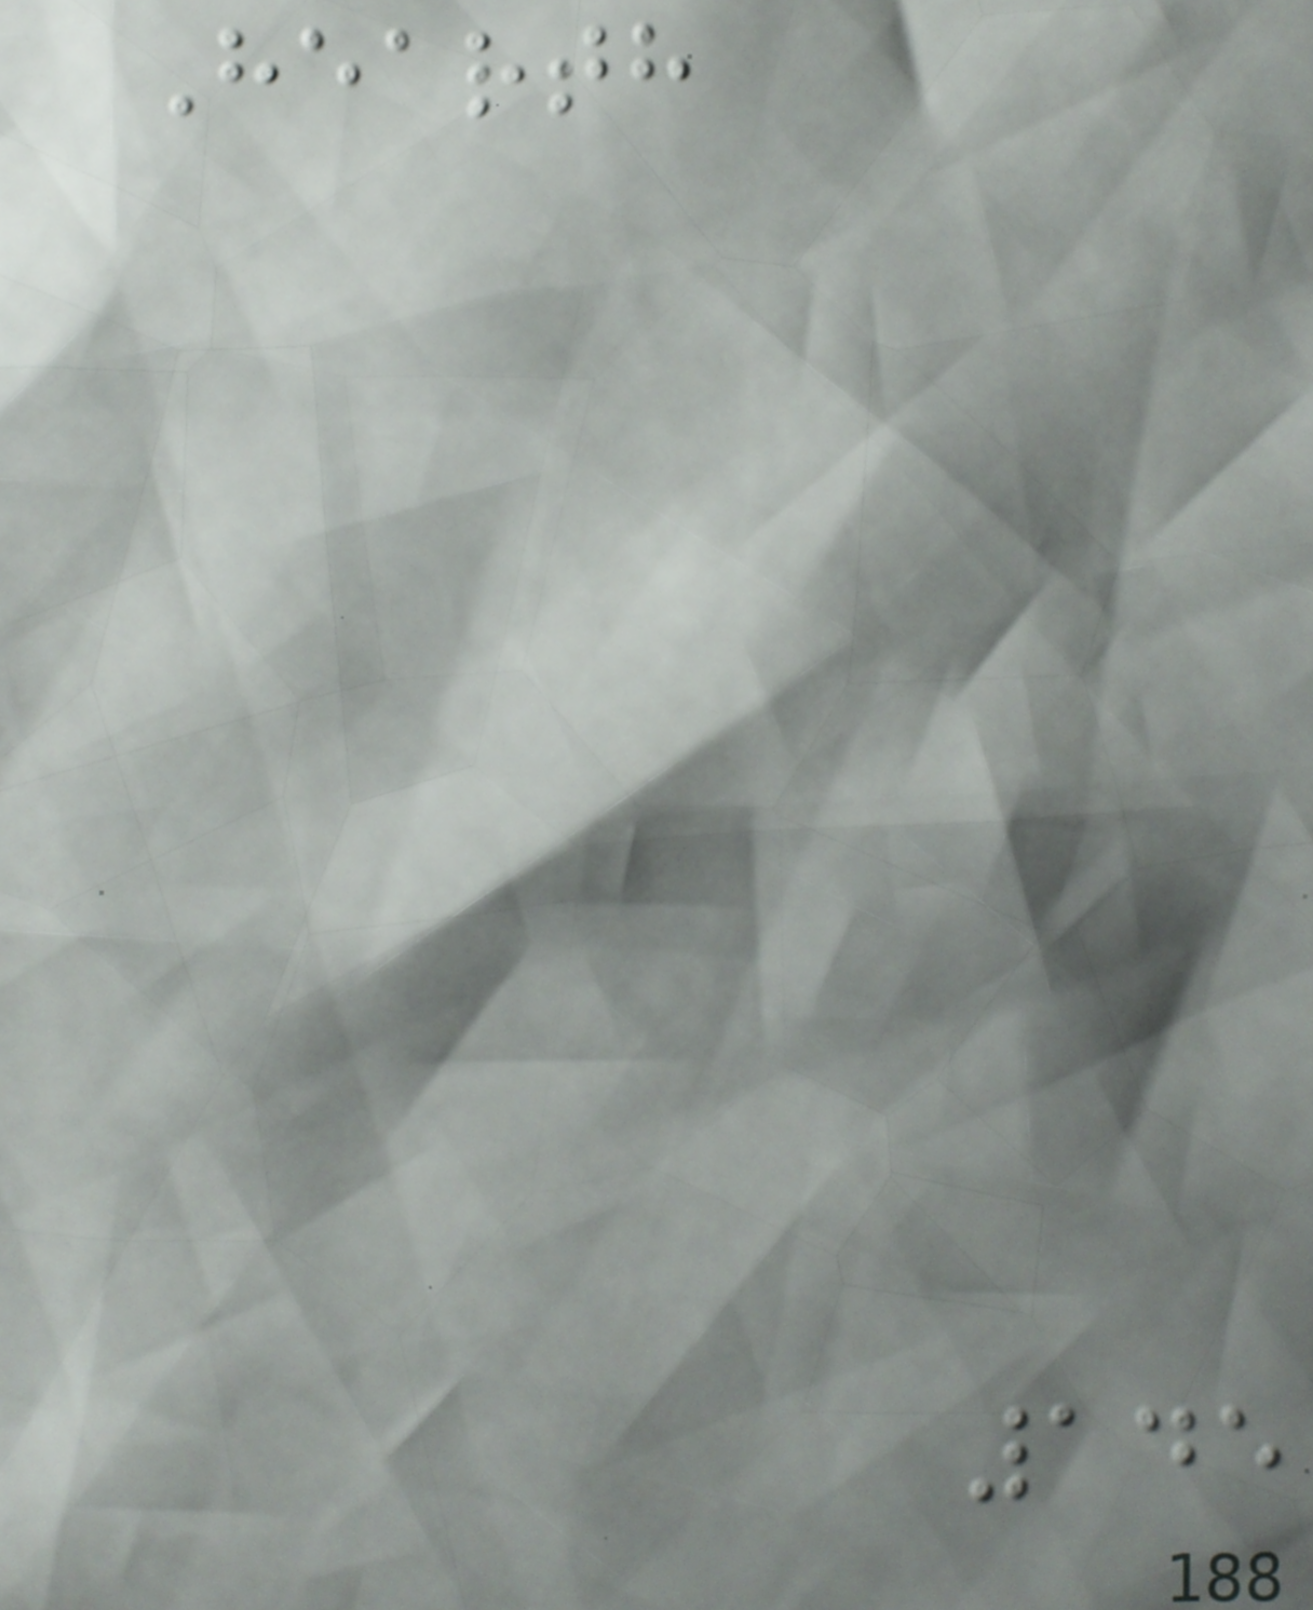Hearth
145
